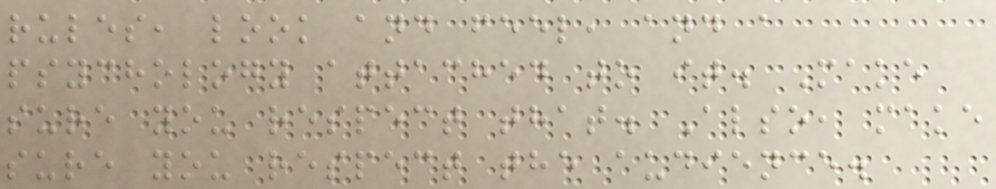rules, look and feel, and a
psychology attached to it. Make
sure you respect that. Also, make
sure you respect the audience.
